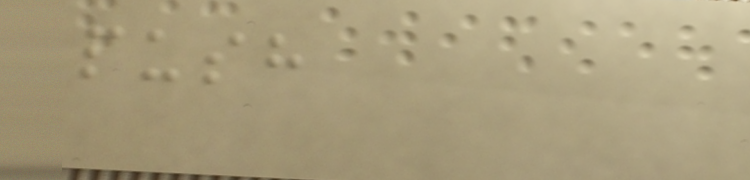push
